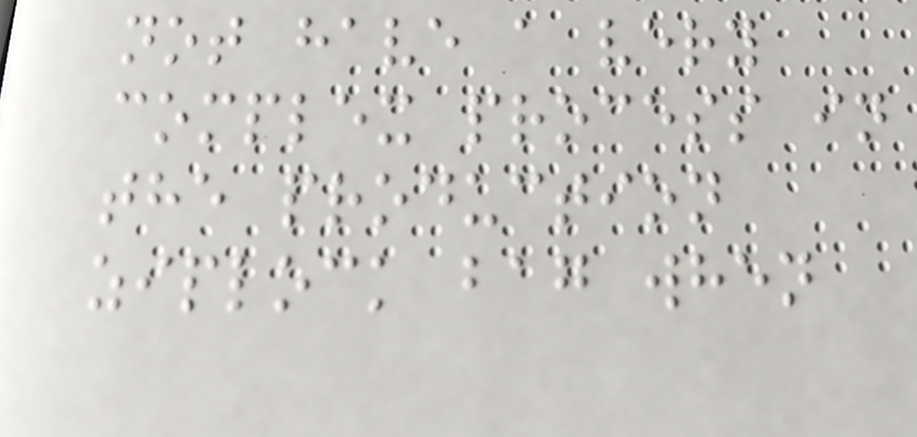not have a very
complex process in
the production
ziplock bag when
